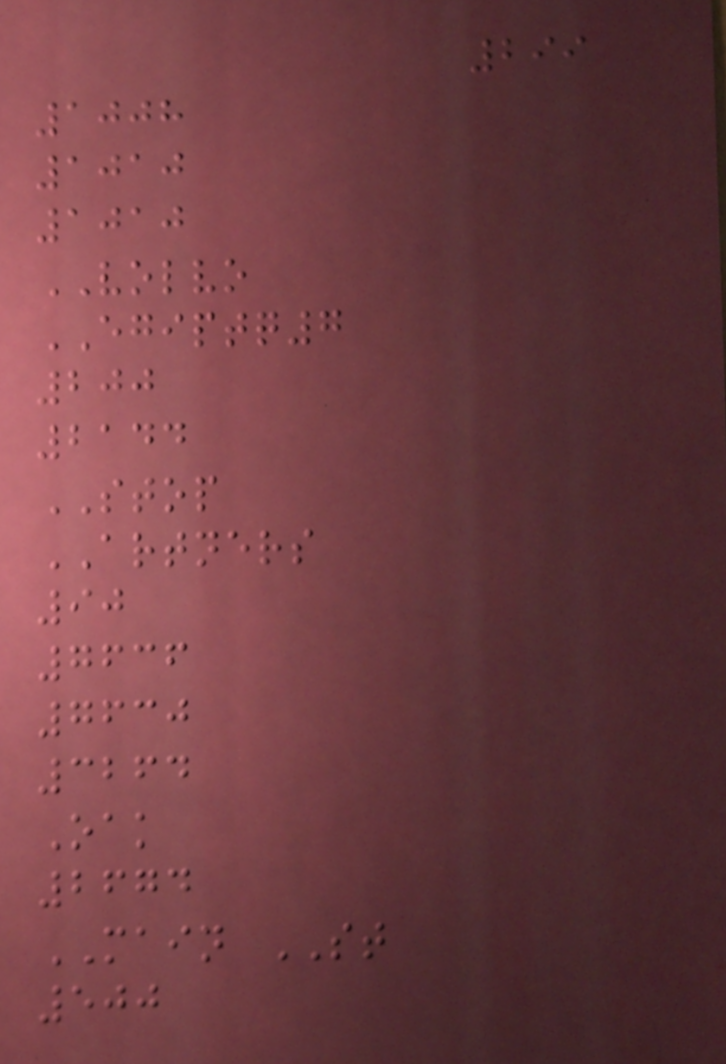299
1008
1010
1010
VOLVO
EGIPTQ7
200
2144
STOP
ARTNERS
90
7636
7630
3264
Oak
2674
MAIN ST
500
